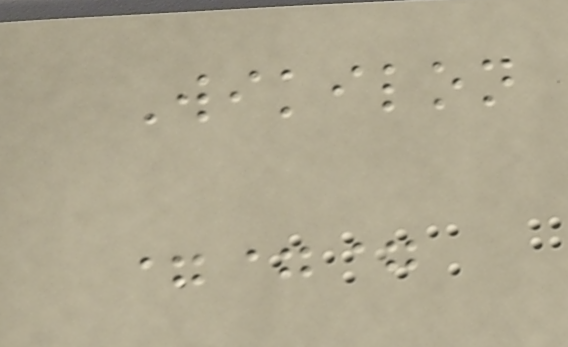Wikilon
===
